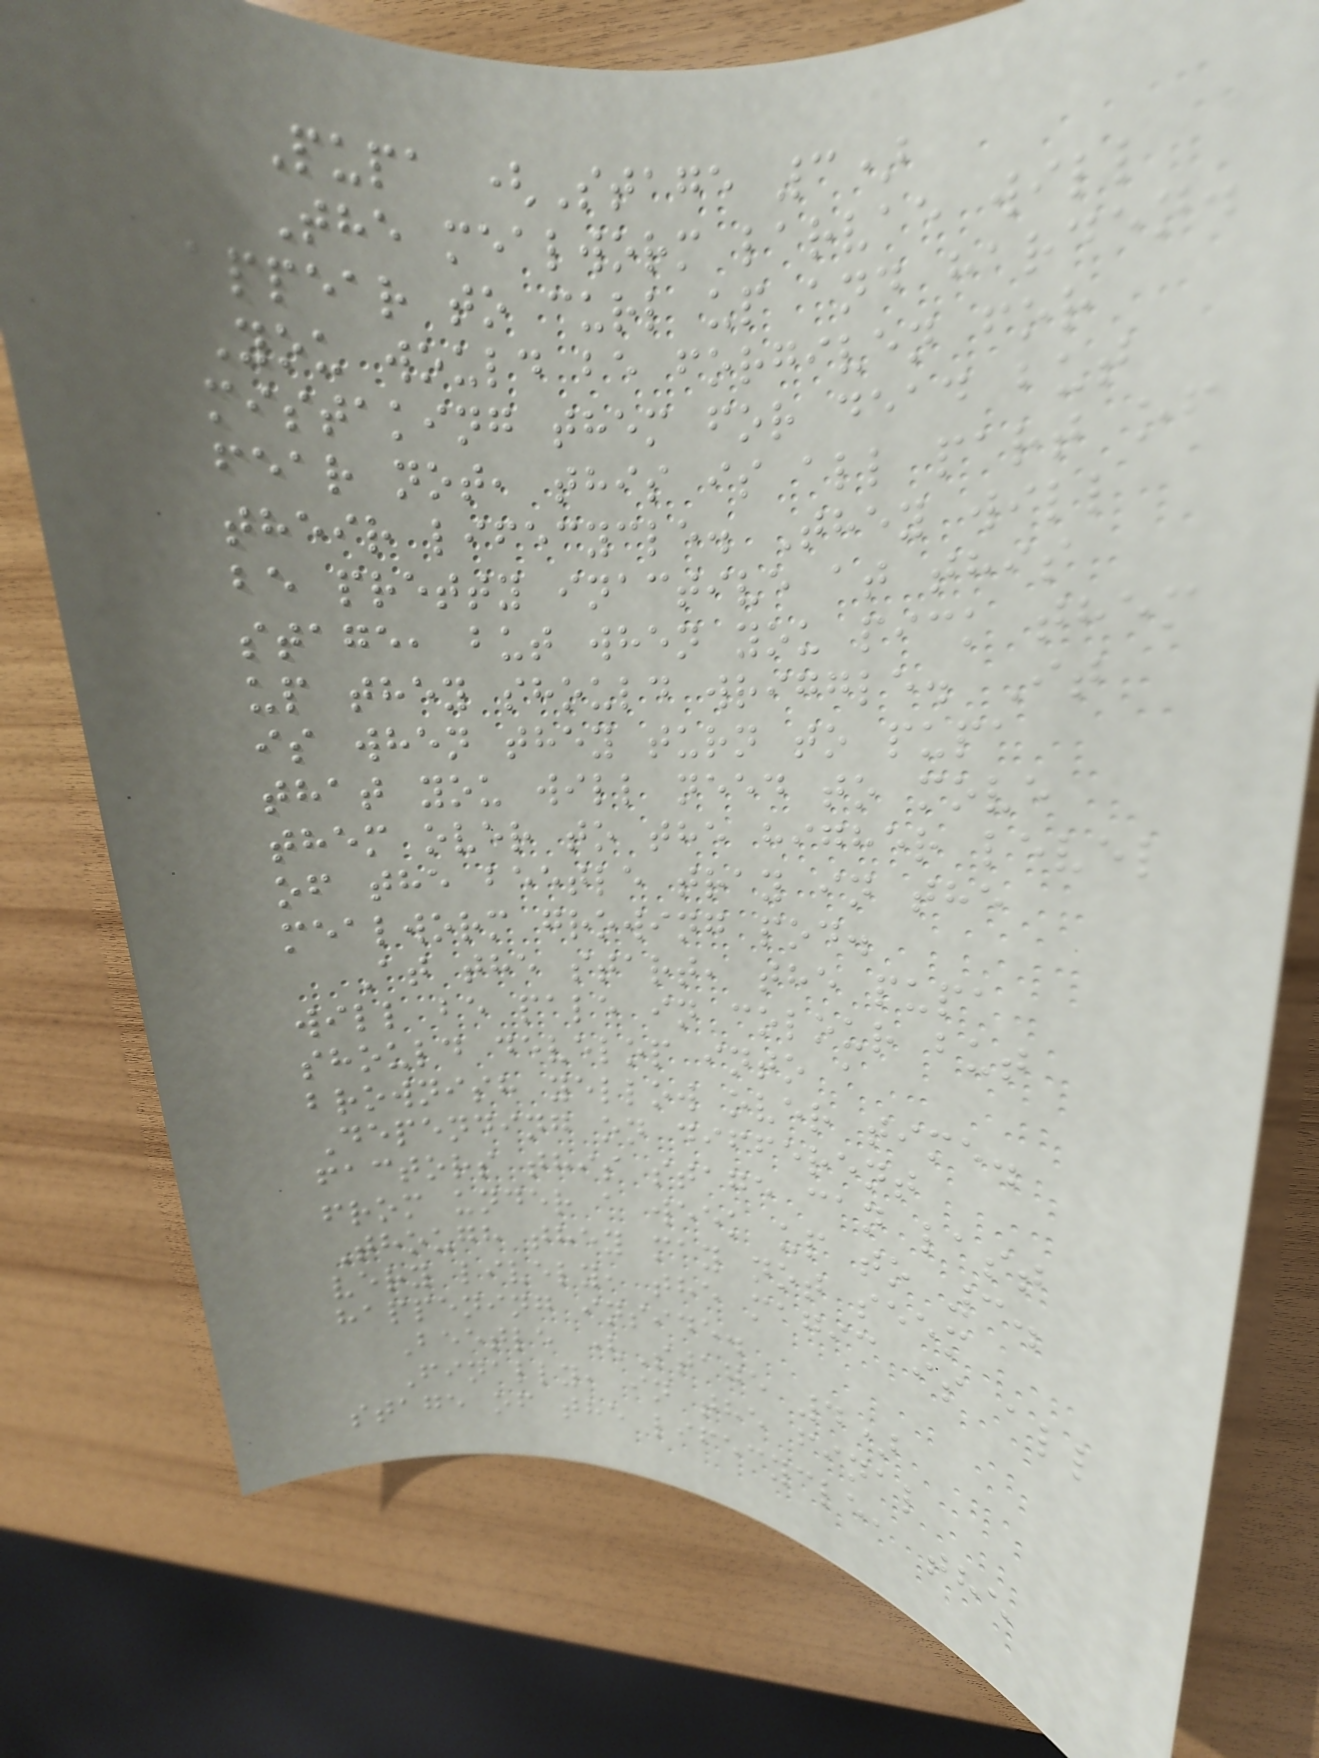Pupa (Stage 3)
The mealworm larvae will
appear to curl up and harden.
You would be forgiven for
mistaking them for dead but
fear not, this is all part of
their lifecycle. They will
be pretty inactive at this
stage, but when you pick them
up they should wriggle. It
is when they turn to pupa
that you will need to move
them over to the higher level
of the beetle tray in the
mealworm growing pod.
At the start, the pupa
will be pale in colour but
should develop into a
brownish yellow over time.
Depending on different
factors this stage can last
from under a week up to 3.
Though they may not seem
very lively, the magic is all
happening inside.
Beetle (Stage 4)
Finally, in the final
stage of the lifecycle, the
